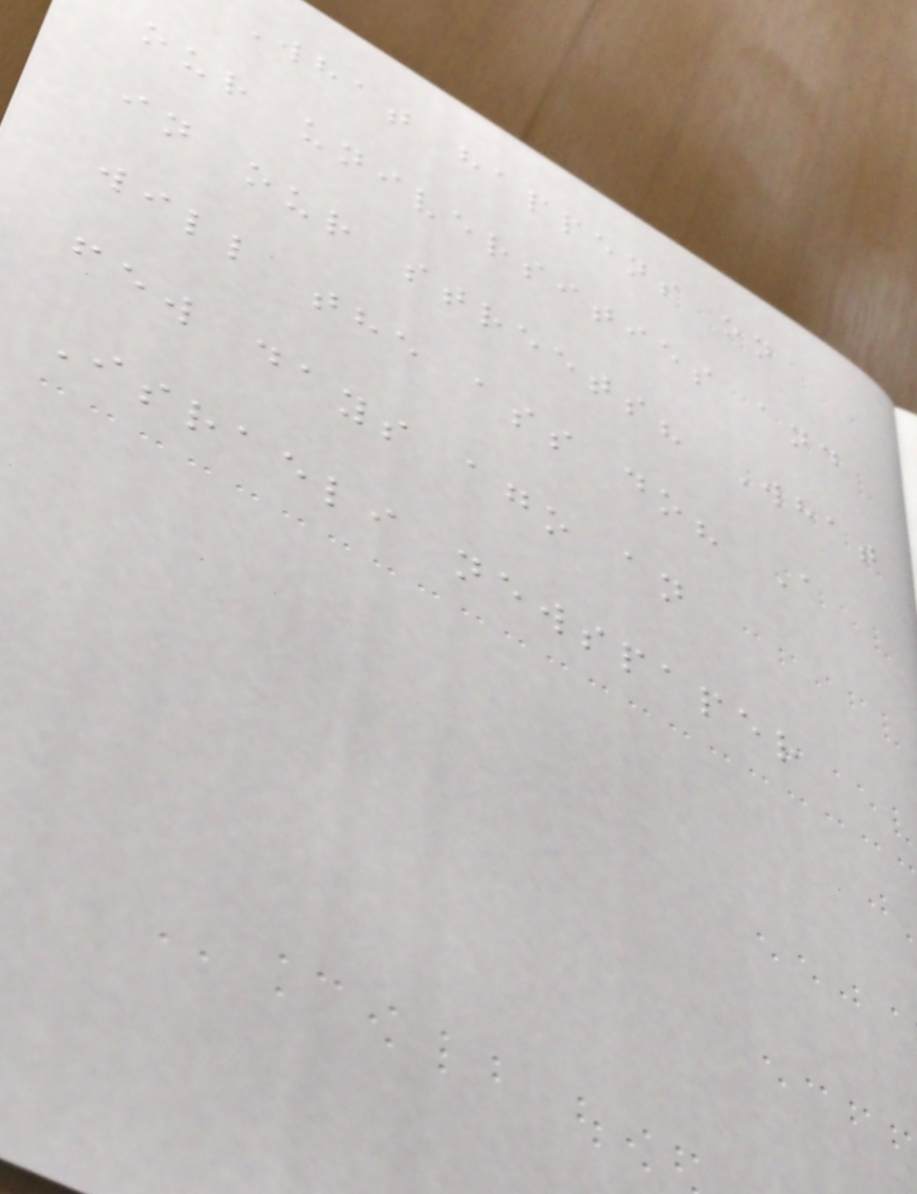What happens on
our universities and
in our streets? What
will the ass do? A
few days ago an
Israeli newspaper
